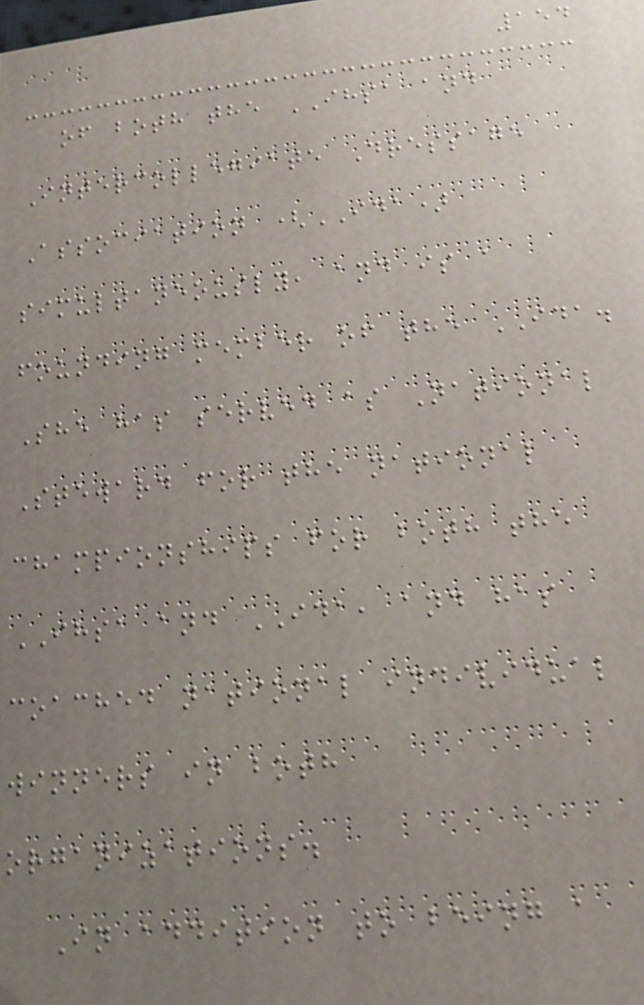154
of both the IHSA and
Intercollegiate Dressage
Association (IDA)
simultaneously, and is a
founding member of the IDA.
She has served as National
Steward for the national
championships for both the
IHSA and IDA, and has
coached national individual
winners in both
organizations.
In addition to being a
